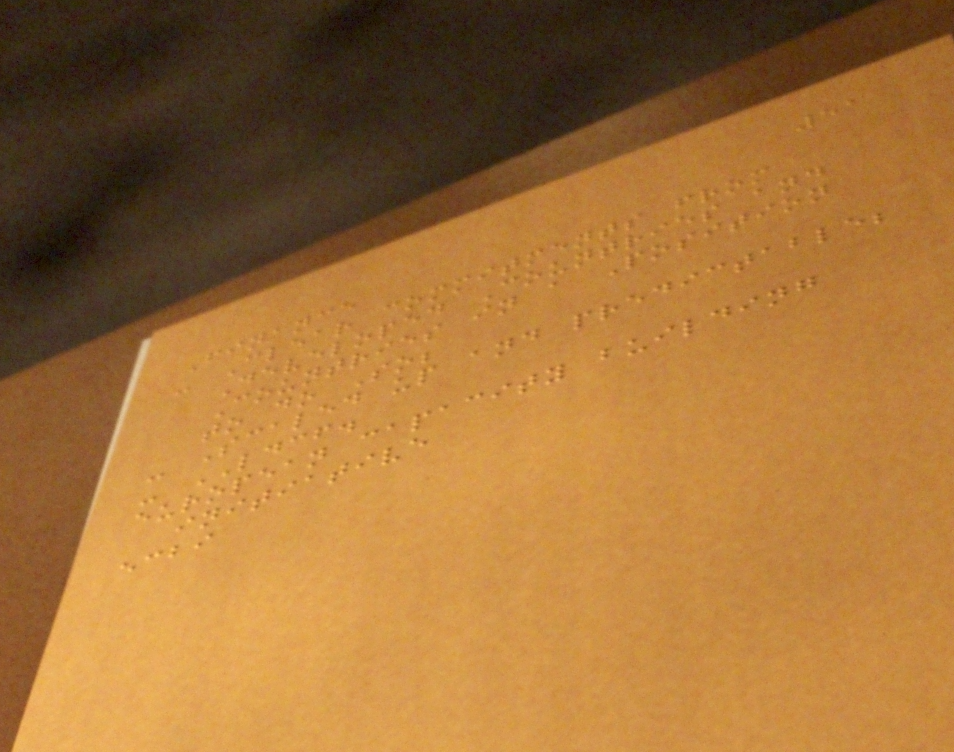51
Finance
- Clear commitments from
Developed Countries and
Countries in a Position
to do So;
- Scaled up and predictable;
- LDCF.
european capacity building
initiative
ecbi
